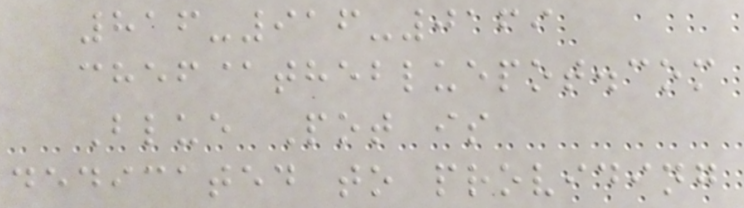816-916-0169
chef@thebluepot.com
Blue Pot is
dedicated to providing
